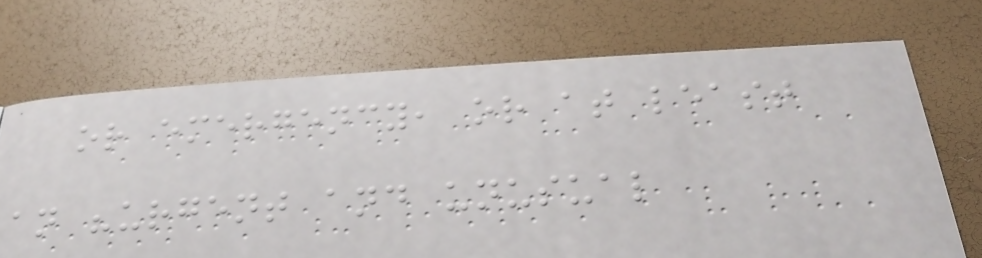or emergency, or at least
an "urgent and unusual
